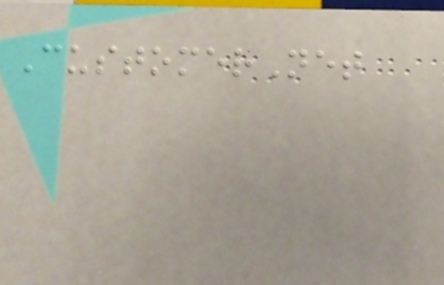CustomerNet
